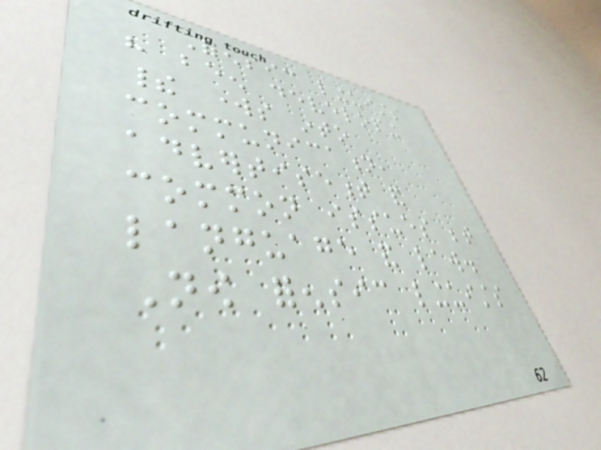Forensic linguists
have been developing
their works into
communication,
advertisement and
common issues between
language and law.
Now forensic linguists
